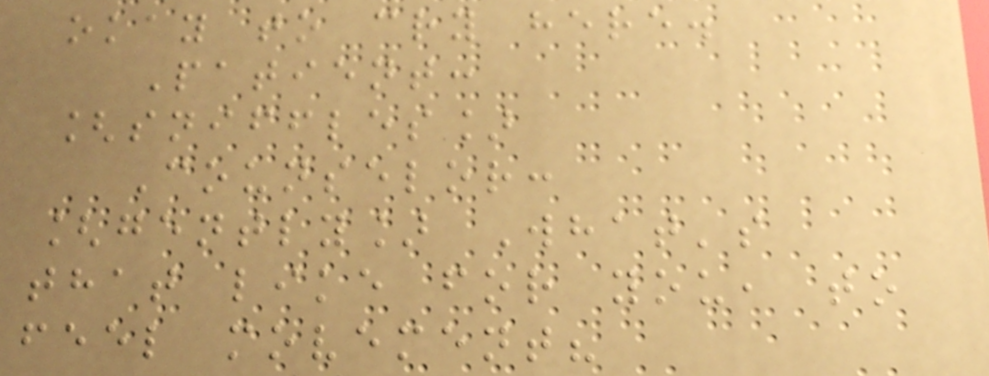okay to cry here.
Patient:
[sniffles]
Counselor:
[gently] What's
that like for you, to
feel movement?
